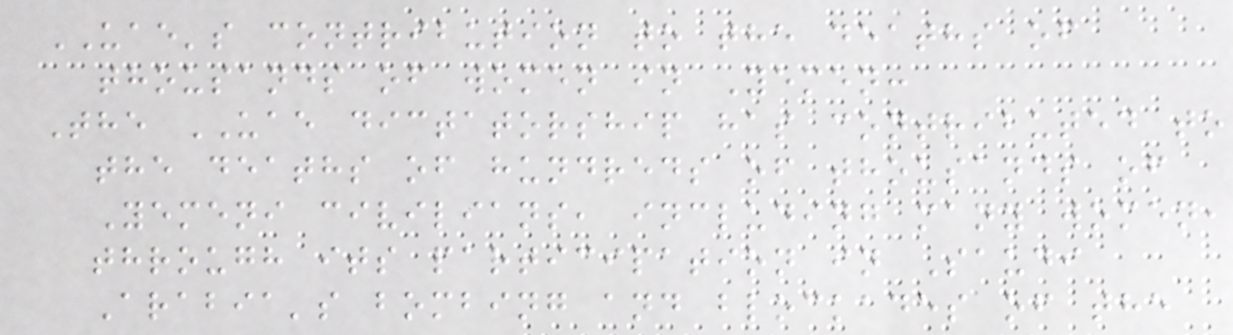UAE's contribution to the deaths of
thousands of women in Yemen:
The UAE dictatorship has contributed to
the deaths of hundreds of thousands of
Yemeni civilians, including many women,
through its participation in Saudi
Arabia's bombing and blockades of the
